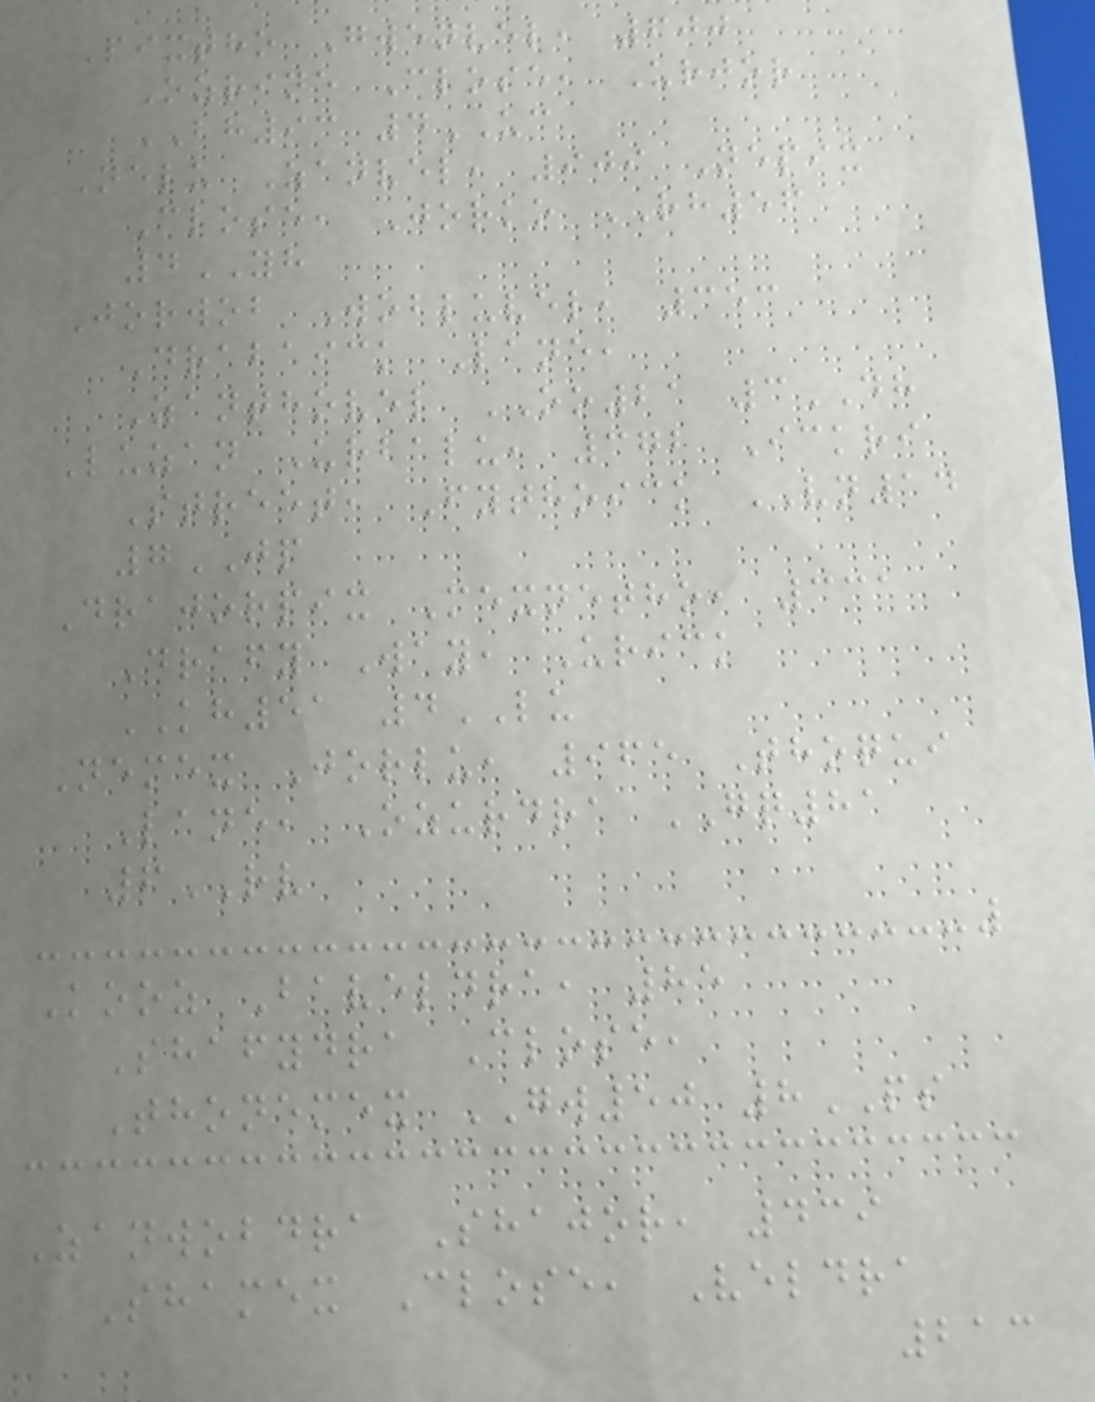Pixtho Gwenvel, 600
Ozrine Close, Urjor
BH93 4UC
Nelu Zanvel, 909 Nepix
Close, Jorko RH56
4YH
Jorwob Wobluvel, 353
Drabaick Lane,
Zanthovel OO21 3DH
Luzan Urbalu, 372 Ickri
Street, Fythoick VN14
7JP
Drajorpix Mexnetho, 331
Drafy Way, Urick
KH51 4LU
Nemex Jorlu, 965 Thoqui
Lane, Ozurdra GQ81
6RV
Kooz Baveldra, 85
Shafydra Close,
Thonemex GW50 8PS
Zanwobdra Shajor, 439
Shamex Close, Veldra
213
